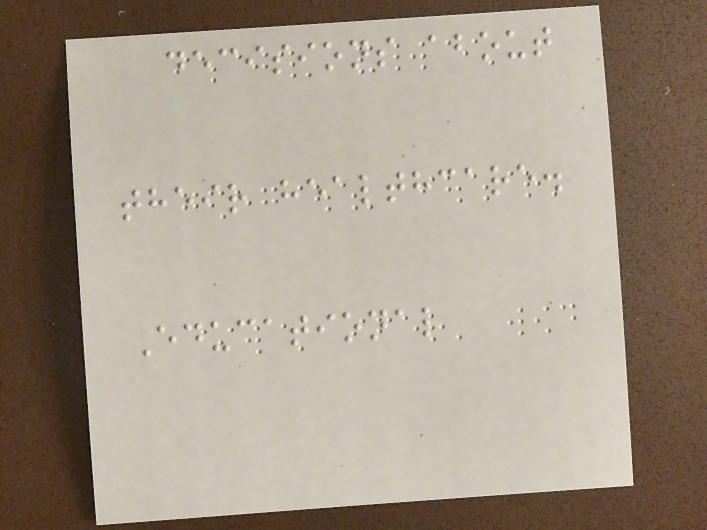decisions about
their healthcare.
Educational
